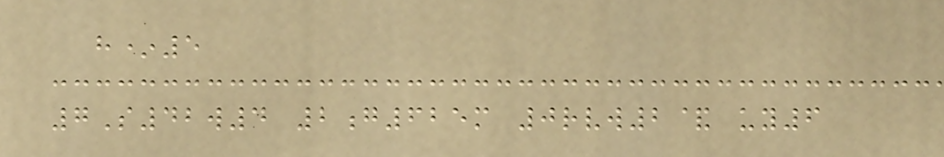h*5
7S42w4 2g625m 0rvw2& uy6
